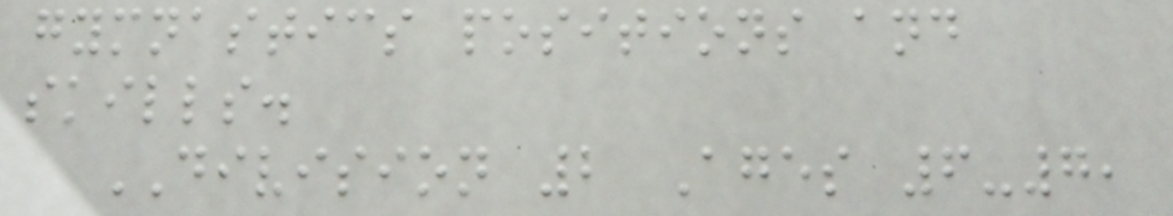gymnastics positions and
skills.
DIVISION 2 Ages 6-7,
